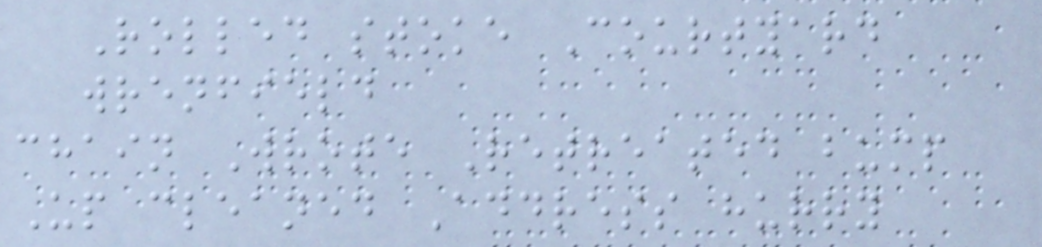Rolled stoke Courtyard
wrenfield
chain Wrote Retreated bump
Up cleaned Address hurry
